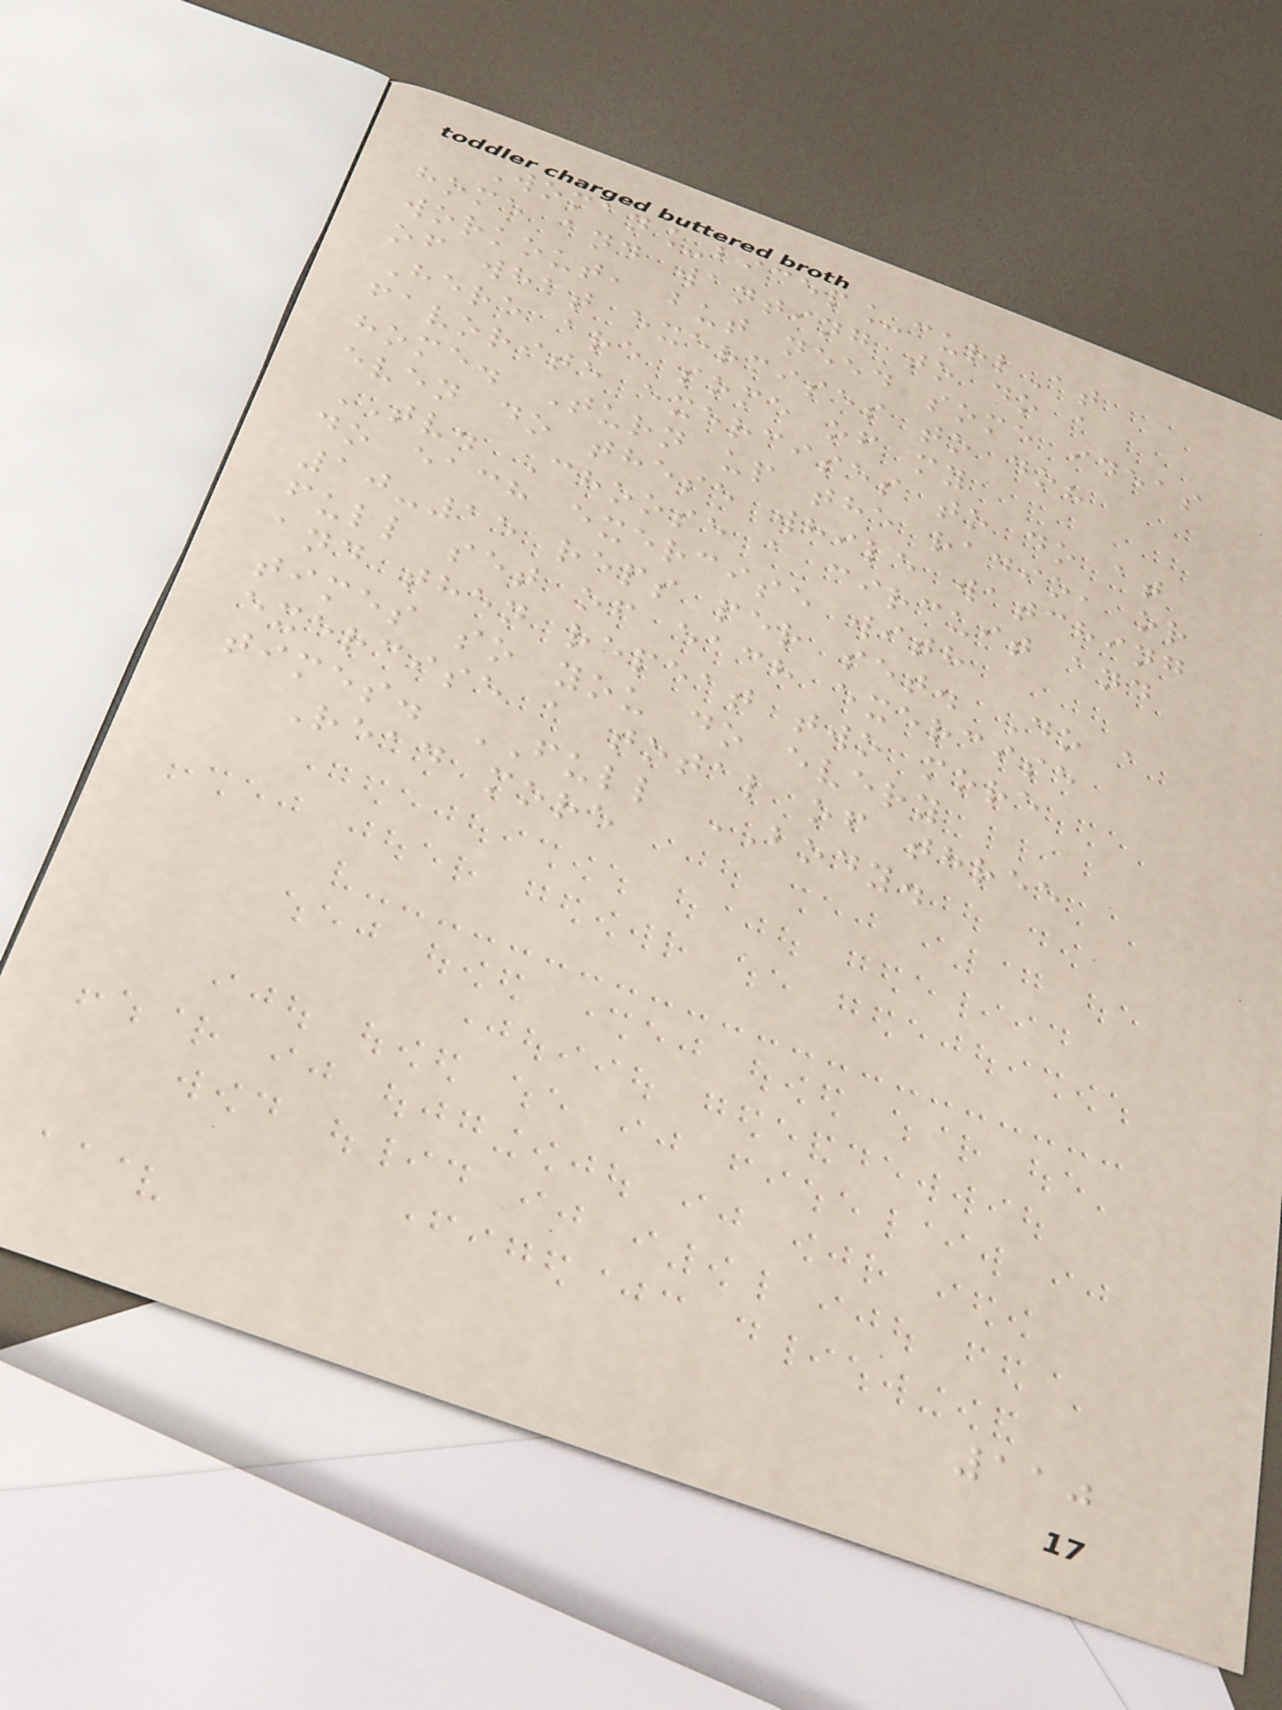Woman_bicep_curlAt
home and wanting to do a
workout, but need some ideas
of what exercises to do?
Here are some of my
favorite exercises to do at
home. Turn up the radio, or
even do these while watching
TV. Choose a circuit and
do each exercise with
10-15 reps per set. Do a
full set of each exercise
and then repeat two more
times so you do every
exercise a total of three
times. FULL BODY.
Read more
110
